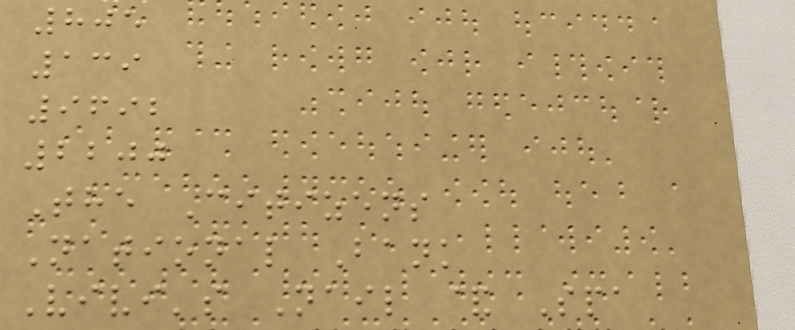805
139
9692
2200
The Citizens
National Bank
Vivi's Nail & Spa
